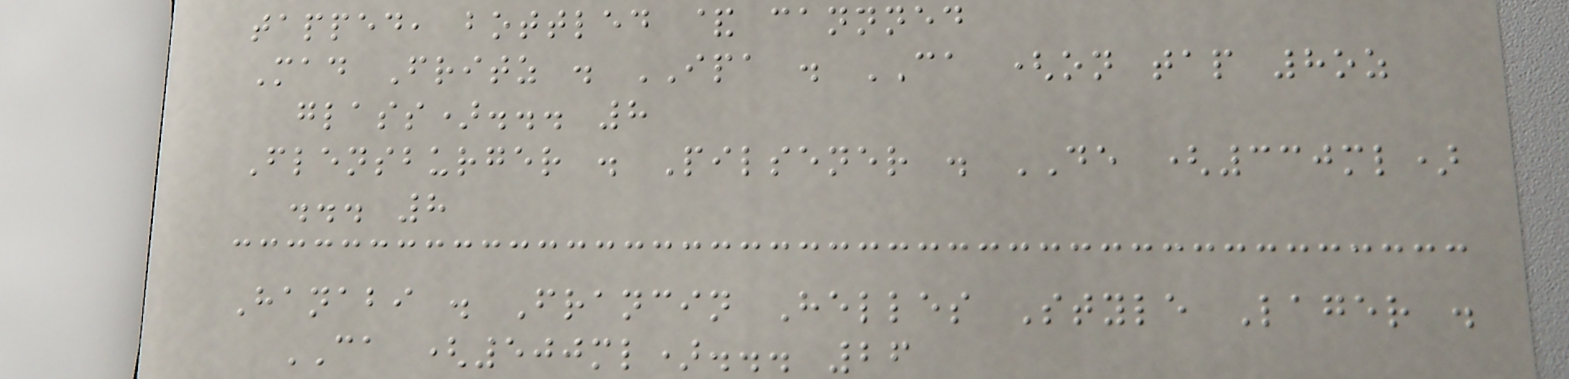tapped, bottled & cannned
Mad Fritz . IPA . CA (on tap 8oz
glass)... 8
Flensburger . Pilsener . DE (330ml)
... 8
Hanabi . Francin Helles Style Lager .
CA (500ml)... 26
